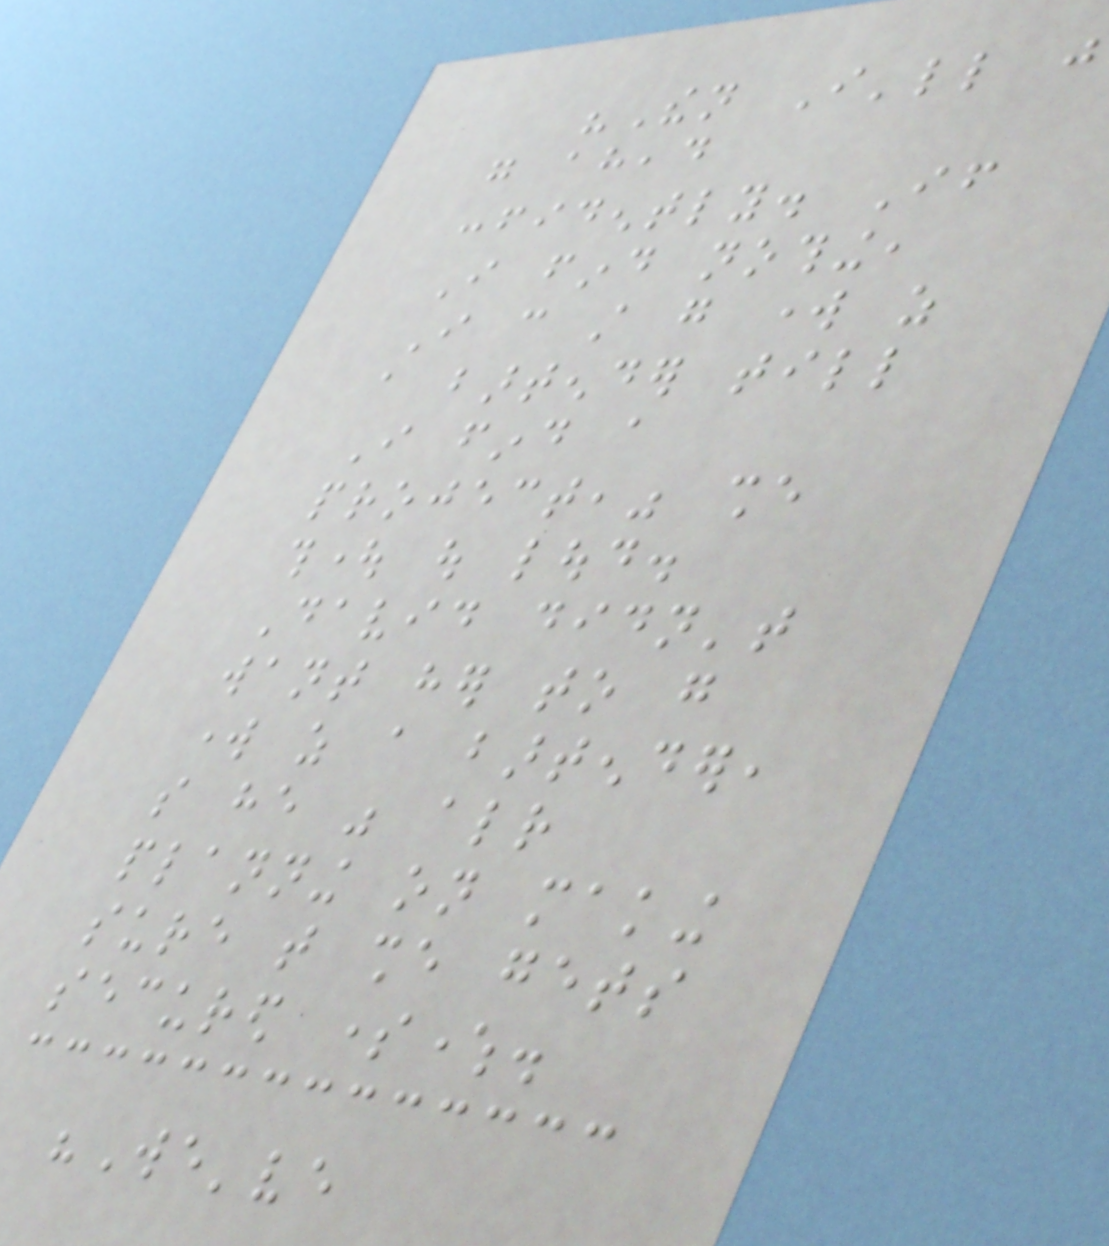"Then I'll just
go ahead
confidently. If
I find nothing,
I can still go work as
a bartender till
I find a
project," she
thought out loud.
David didn't
want her to go
work as a bartender,
so he was already
planning on making
sure that she gets
secured somewhere.
"We've
